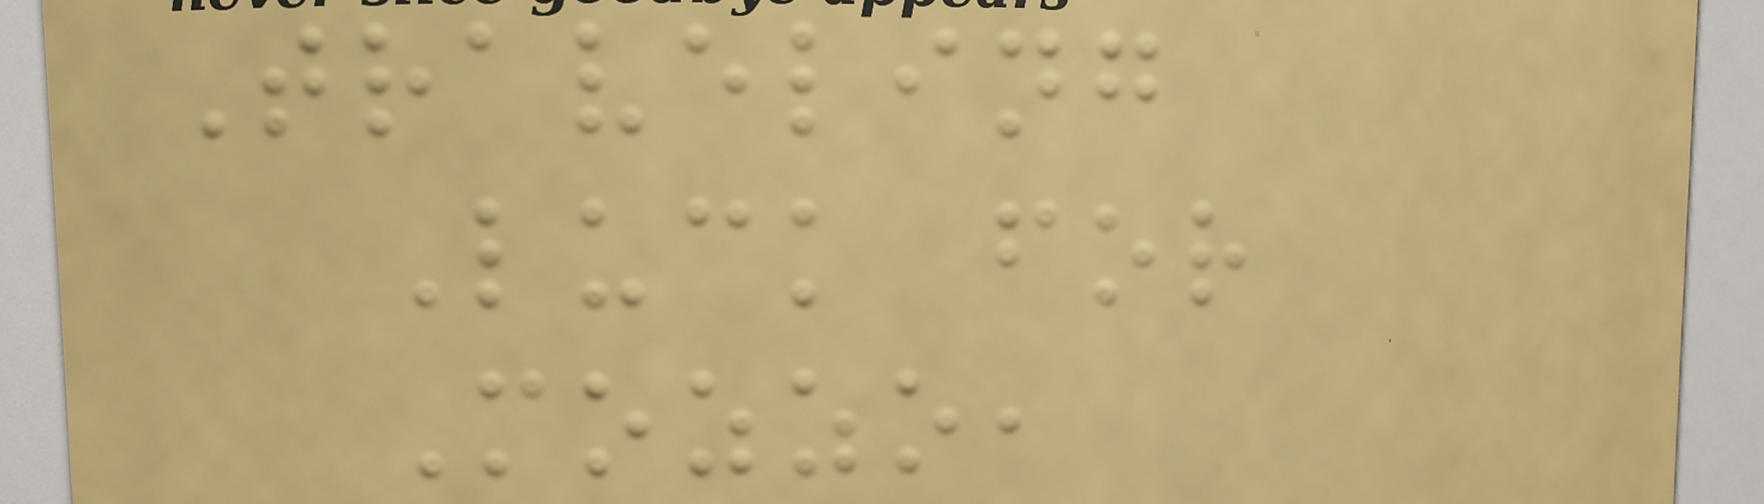Traveling
Luck for
Mozzo,
